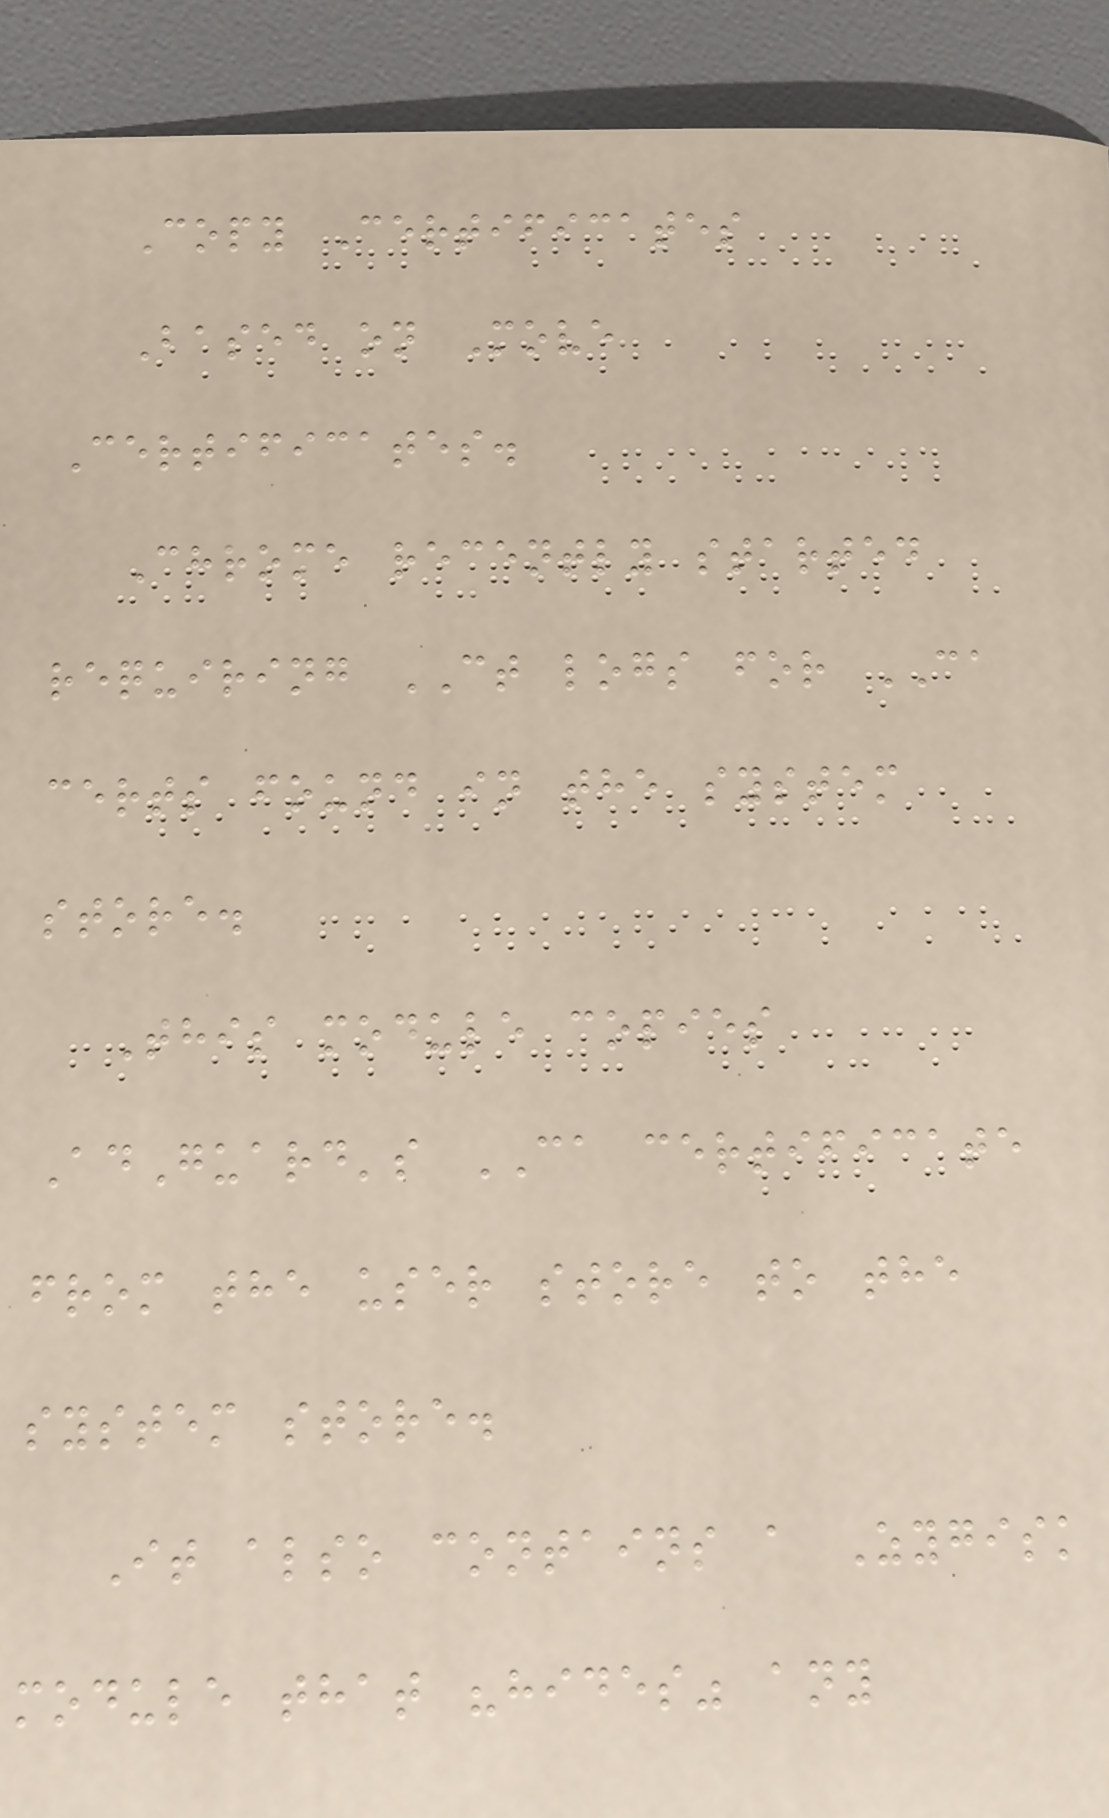Copy Certificates
Based on Move
Certificates.
Chrome recently started
requiring CT logs for CA
certs found in the system
store.
This module copies
AdGuard's CA certificate
from the user store to the
system store.
It also contains a Zygisk
module that "hides" any
